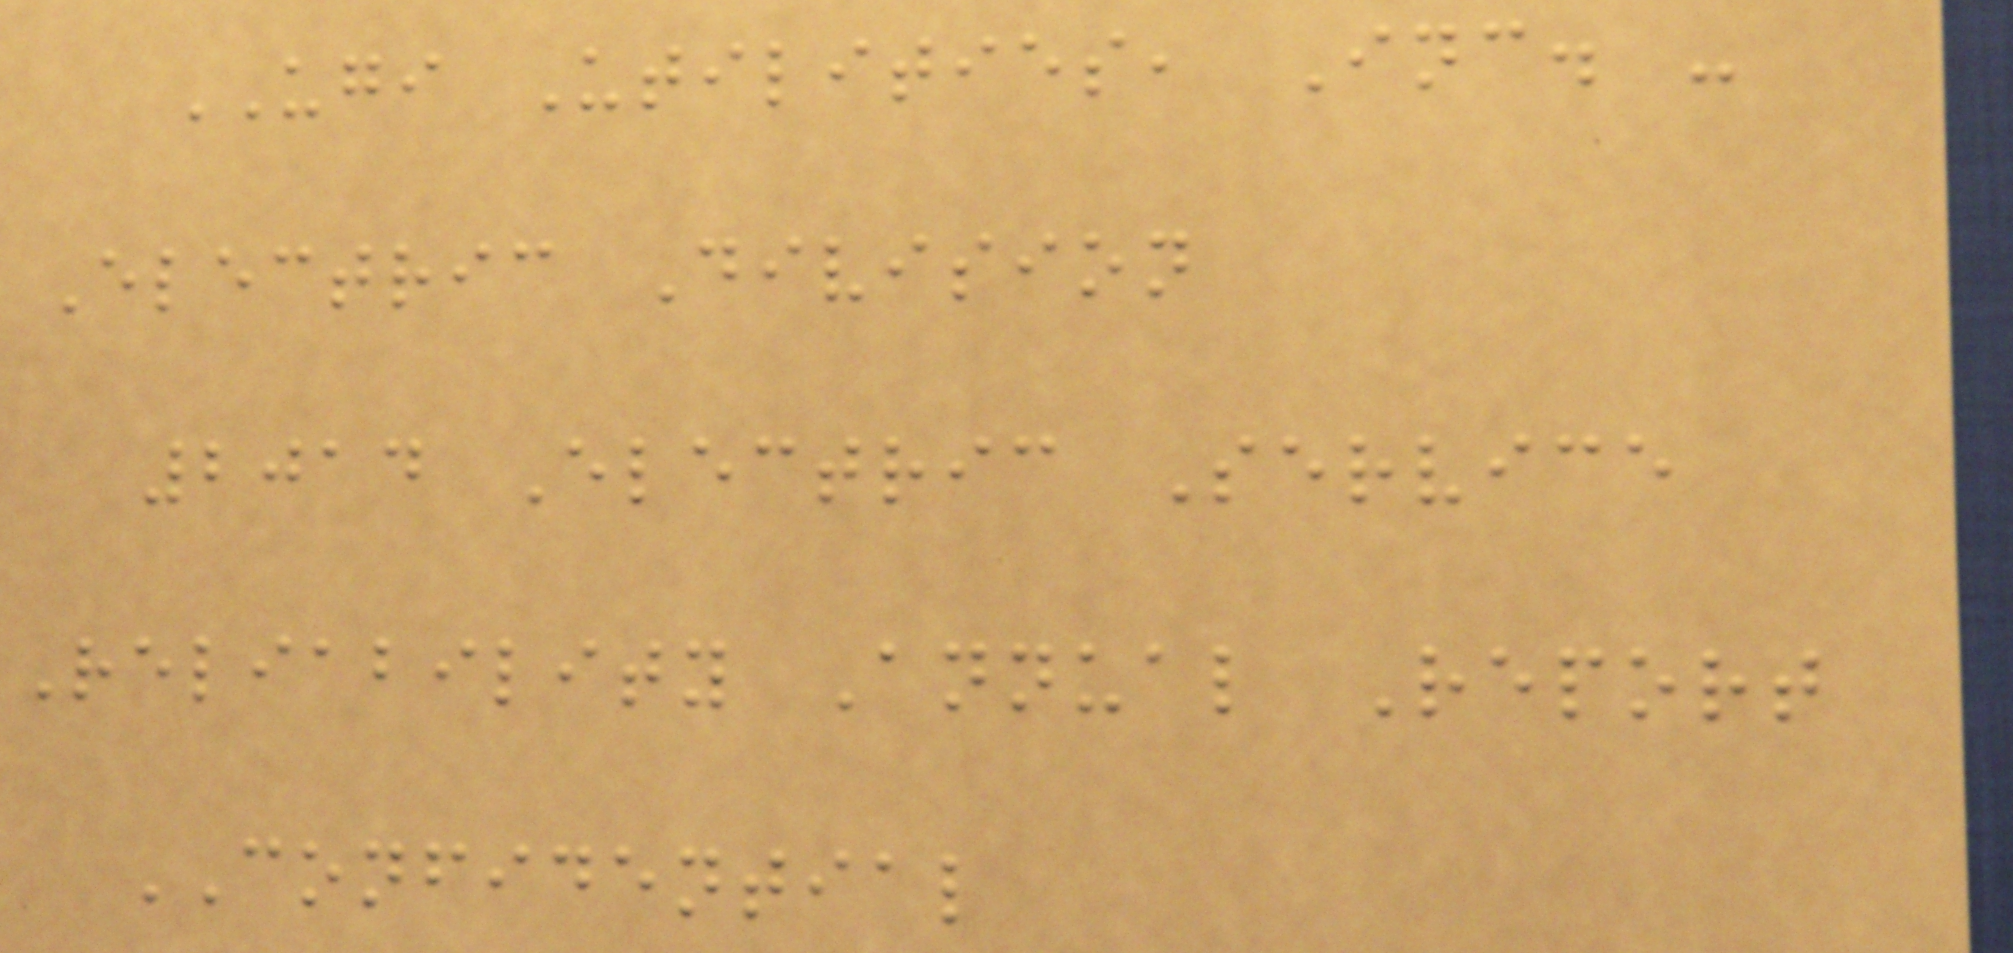UGI Utilities, Inc. -
Electric Division
2014 Electric Service
Reliability Annual Report
CONFIDENTIAL
